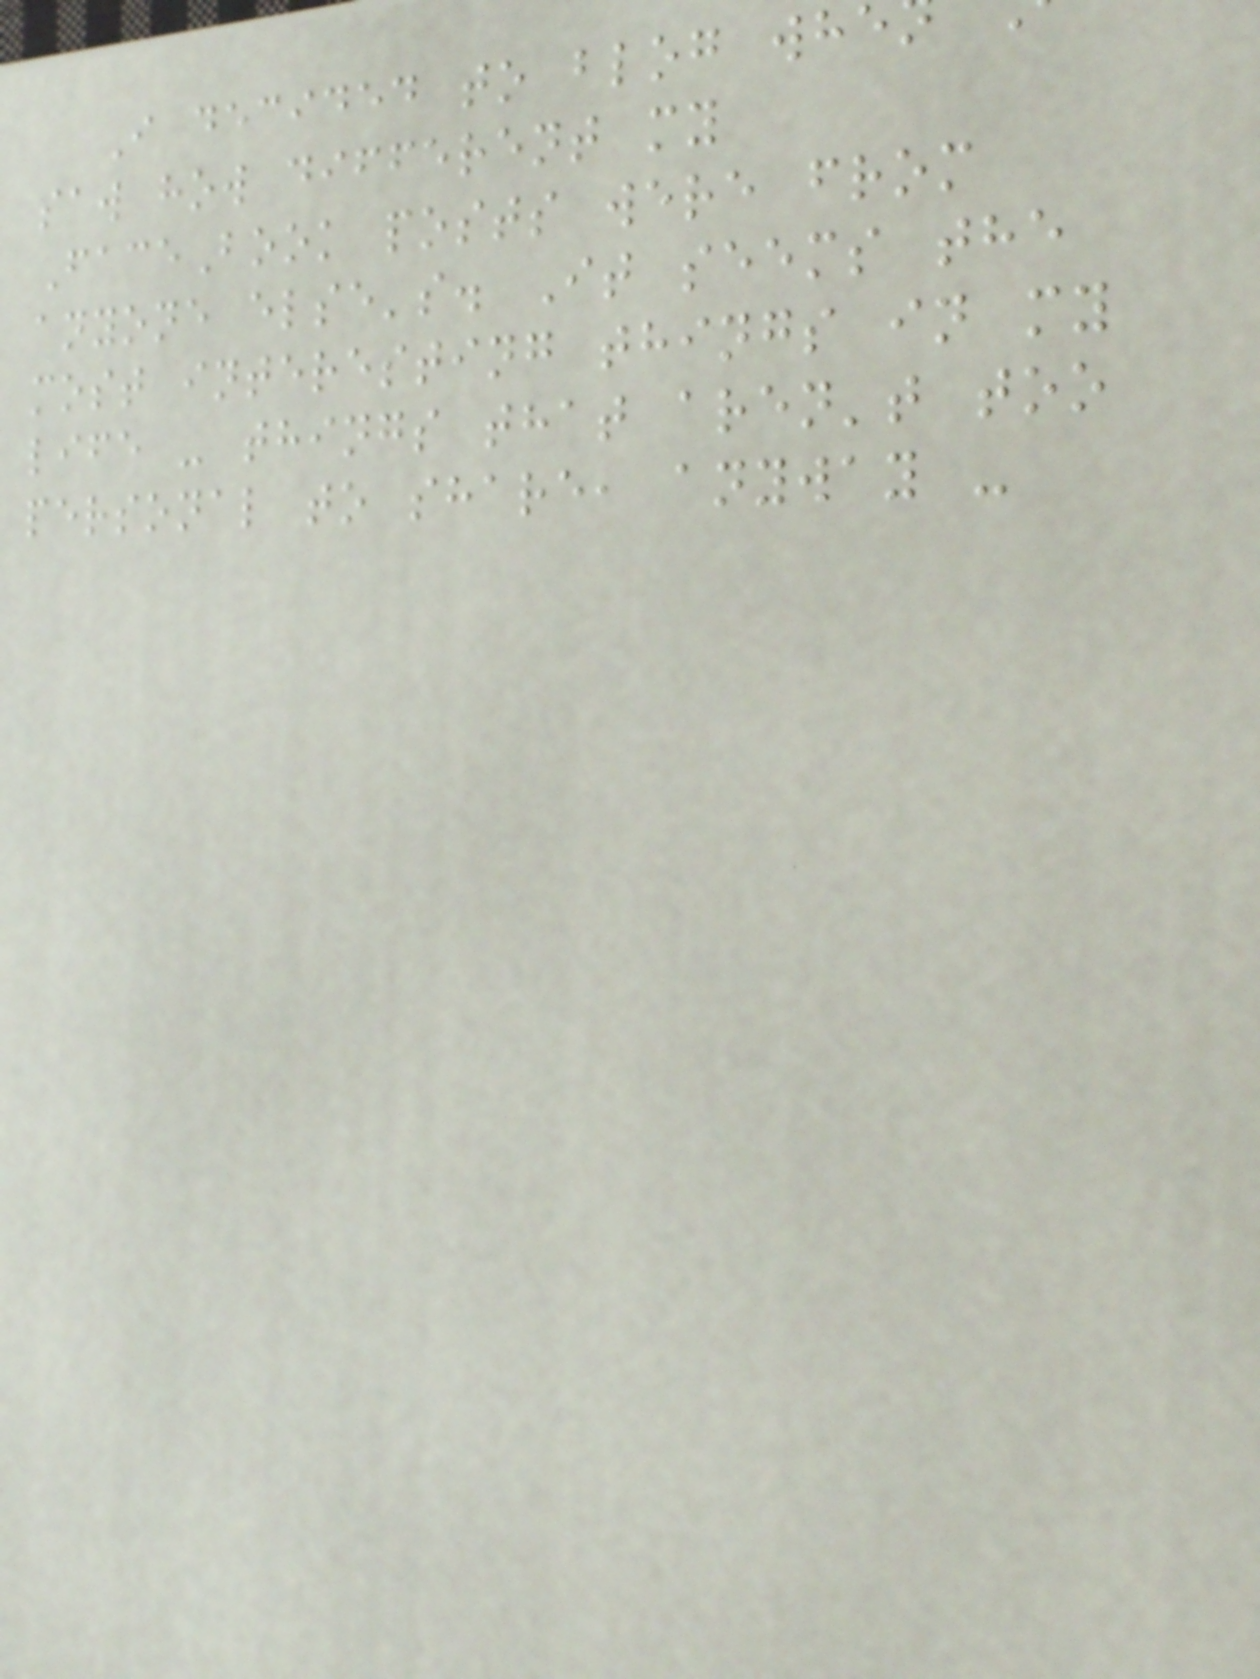I decided to blog whe
saw how different my
FaceBook posts were from
anyone else's. It seems the
most interesting things in my
life - things that aren't too
personal to share, anyway -
